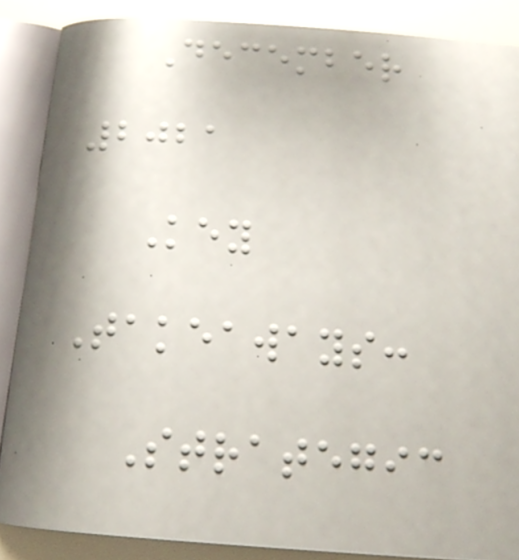December
2021
Key
Takeaways:
Strategic
